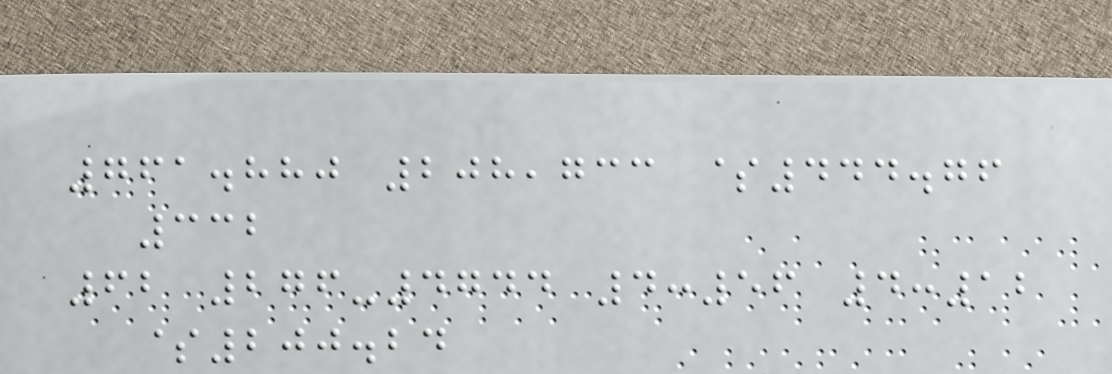761.880 208,733 $444.76
332
62 276-4744 4:56 4:12
$200.24
